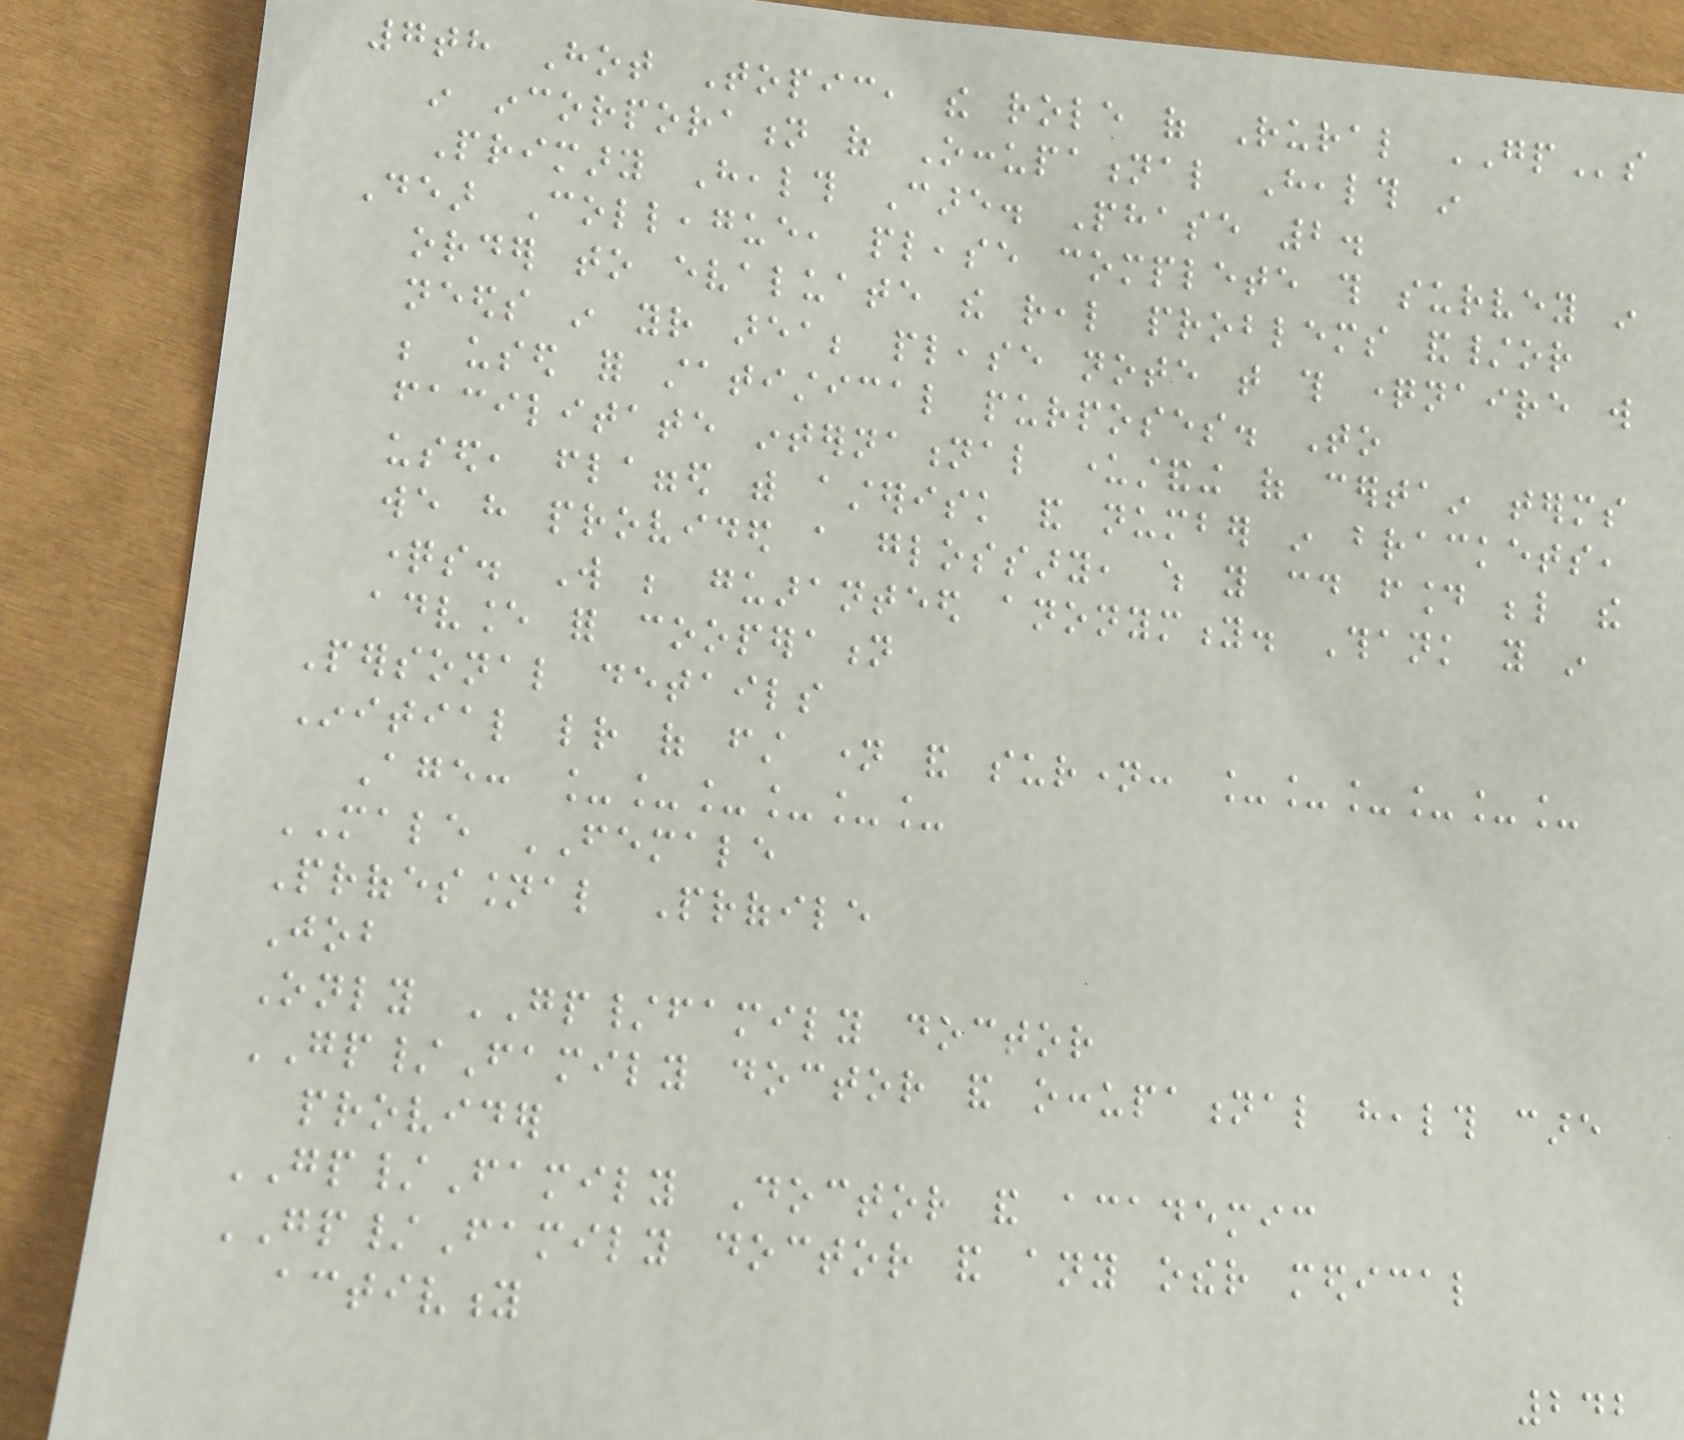7th Hot Topic, the role of Rural GPs
in incorporation of Occupational Health in
Primary Health Care. Phase 2.
Dear Colleague, please complete this survey in
order to evaluate the real problems and/or
needs in your area; please note that this questionnaire will
be used for statistical purposes. To
facilitate international understanding of certain terms
used, flagged with asterisk and number in brackets,
we have provided a glossary, which you could found below the
questions. Will be guaranteed anonymity. Thank you in
advance for cooperation
Personal details
Initial letter of first name and surname: ______
Age: ______
MALE FEMALE
Professional Profile
Job
Only GP/family doctor
GP/Family doctor and occupational health care
provider
GP/Family Doctor and academic
GP/Family doctor and any other medical
activity
242
